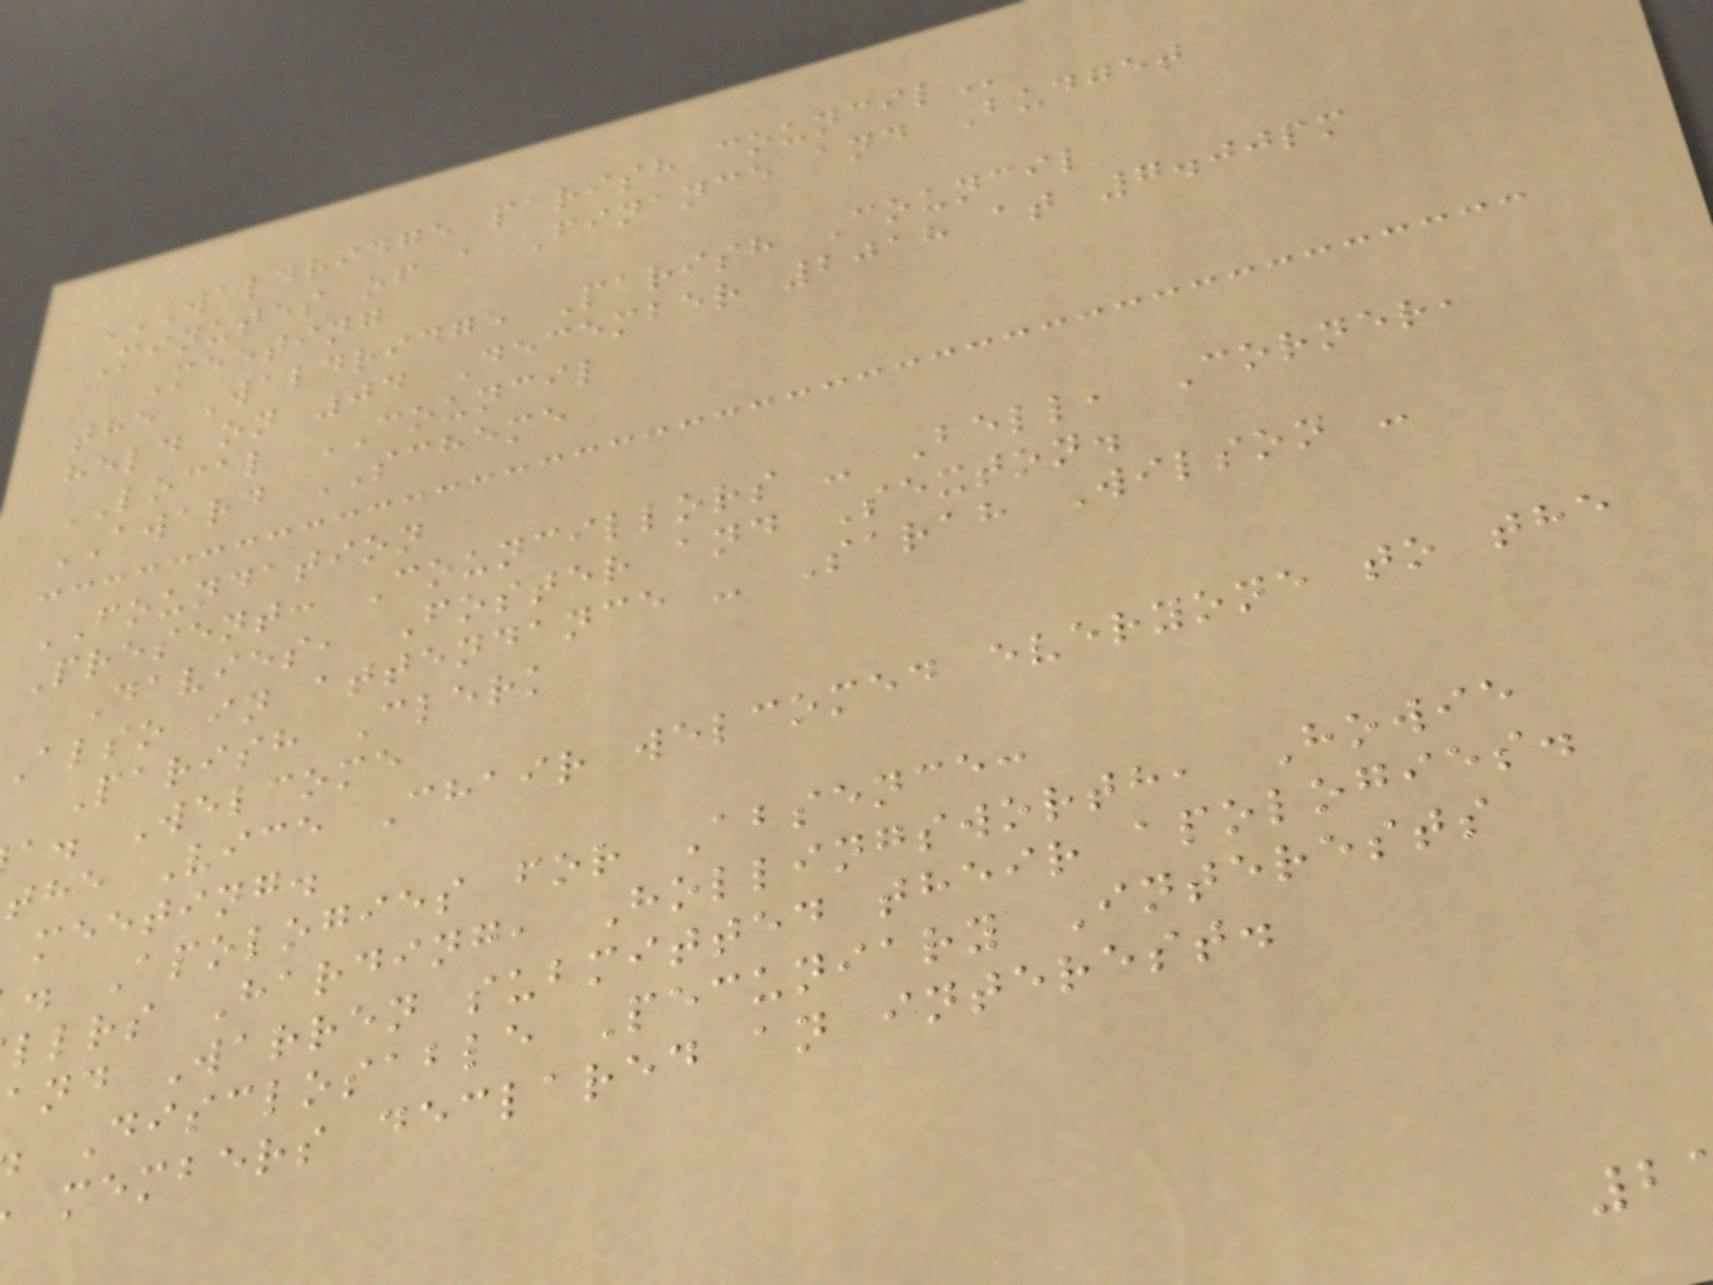WALDRIDGE PARISH COUNCIL
Minutes of a Finance and Budget
Meeting
the Waldridge Parish Council
held on 04 December 2018 at 7.00pm
LOCAL COUNCIL
AWARD SCHEME
FOUNDATION
Present: Councillors - Bell, Corner,
Davies, Foster and Sexton.
Also in attendance - Sarah Wilson -
Parish Clerk
a. Welcome
the Vice Chair welcomed everyone to the
meeting.
. Apologies for Absence:
llrs Harding, Hollingsworth, Howie
and Warren submitted their apologies.
Disclosable Pecuniary Interests
members declared an interest.
